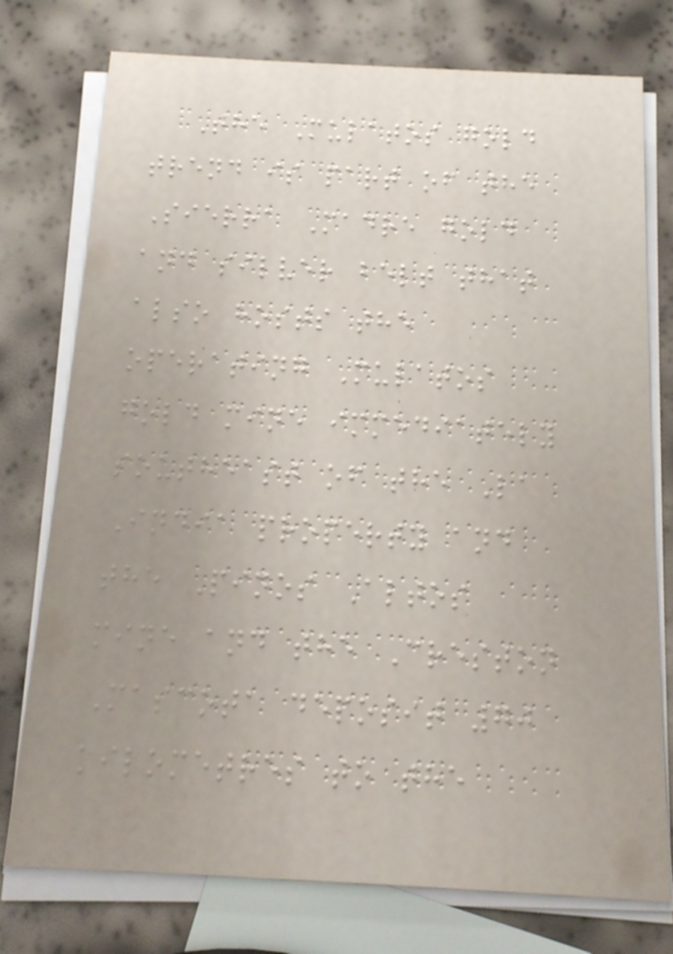The Mulatos gold
trend is part of the
Sierra Madre gold
and silver belt that
also hosts the
operating Mulatos
gold mine immediately
southeast of the La
India property and
the Pinos Altos
mine and the Creston
Mascota deposit 70
kilometres to the
